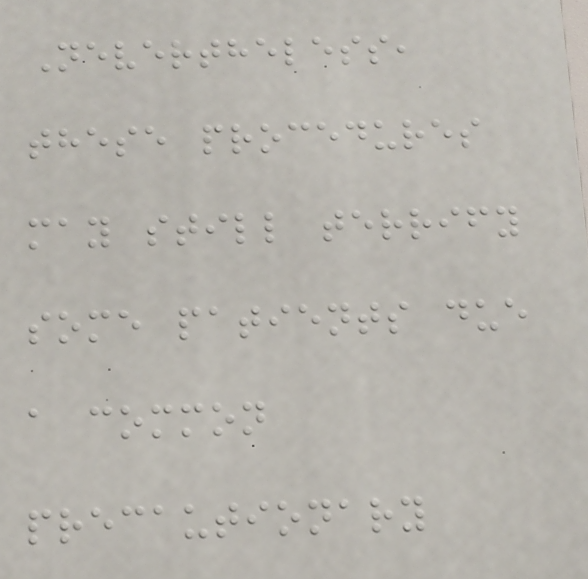Nevertheless,
these procedures
may still terrify
some patients due
a common
precautionary
